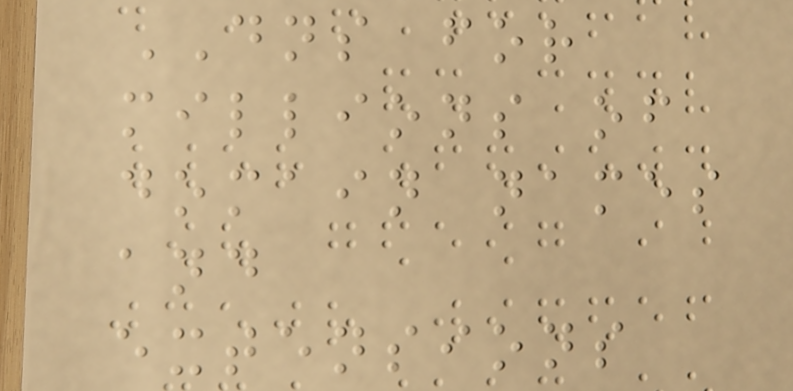DNS for
millions of
domain names
and
extensions
